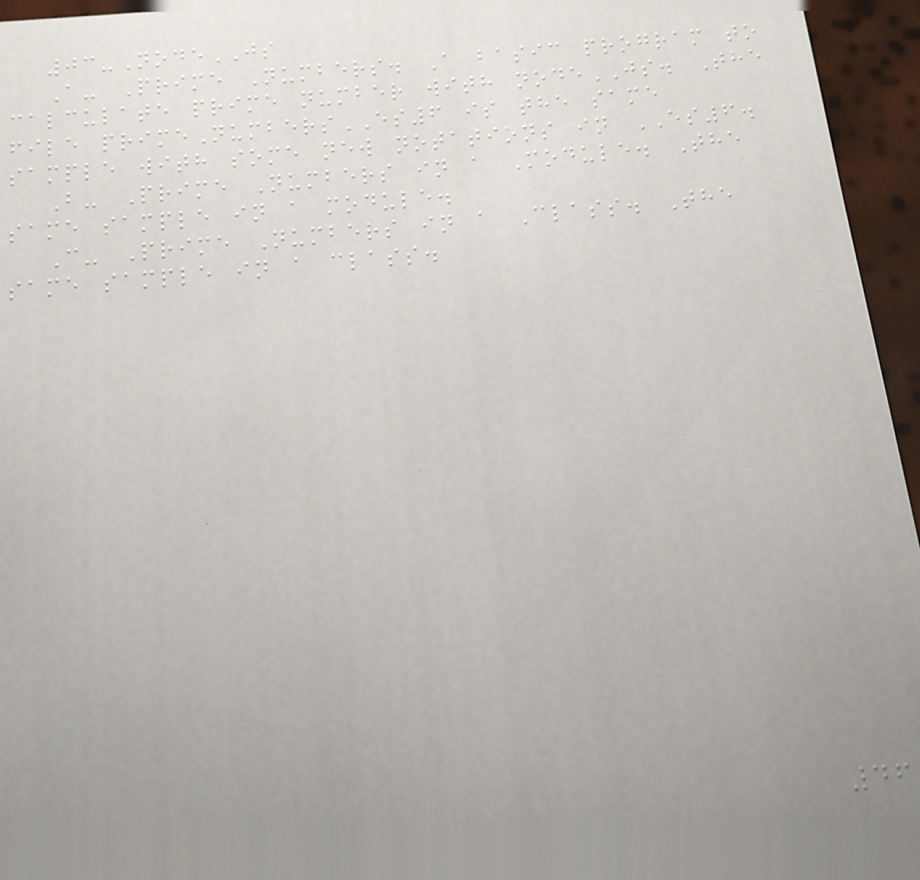03-NodeJS
A- Prime Numbers. A basic program to
calculate prime number with nodeJS. The
file primeNumbersES6 is the same
sample with some new notations in ES6.
B- Prime Numbers in a Module. The
same sample in a module.
C- Prime Numbers in a Class. The
same sample in a class.
46
